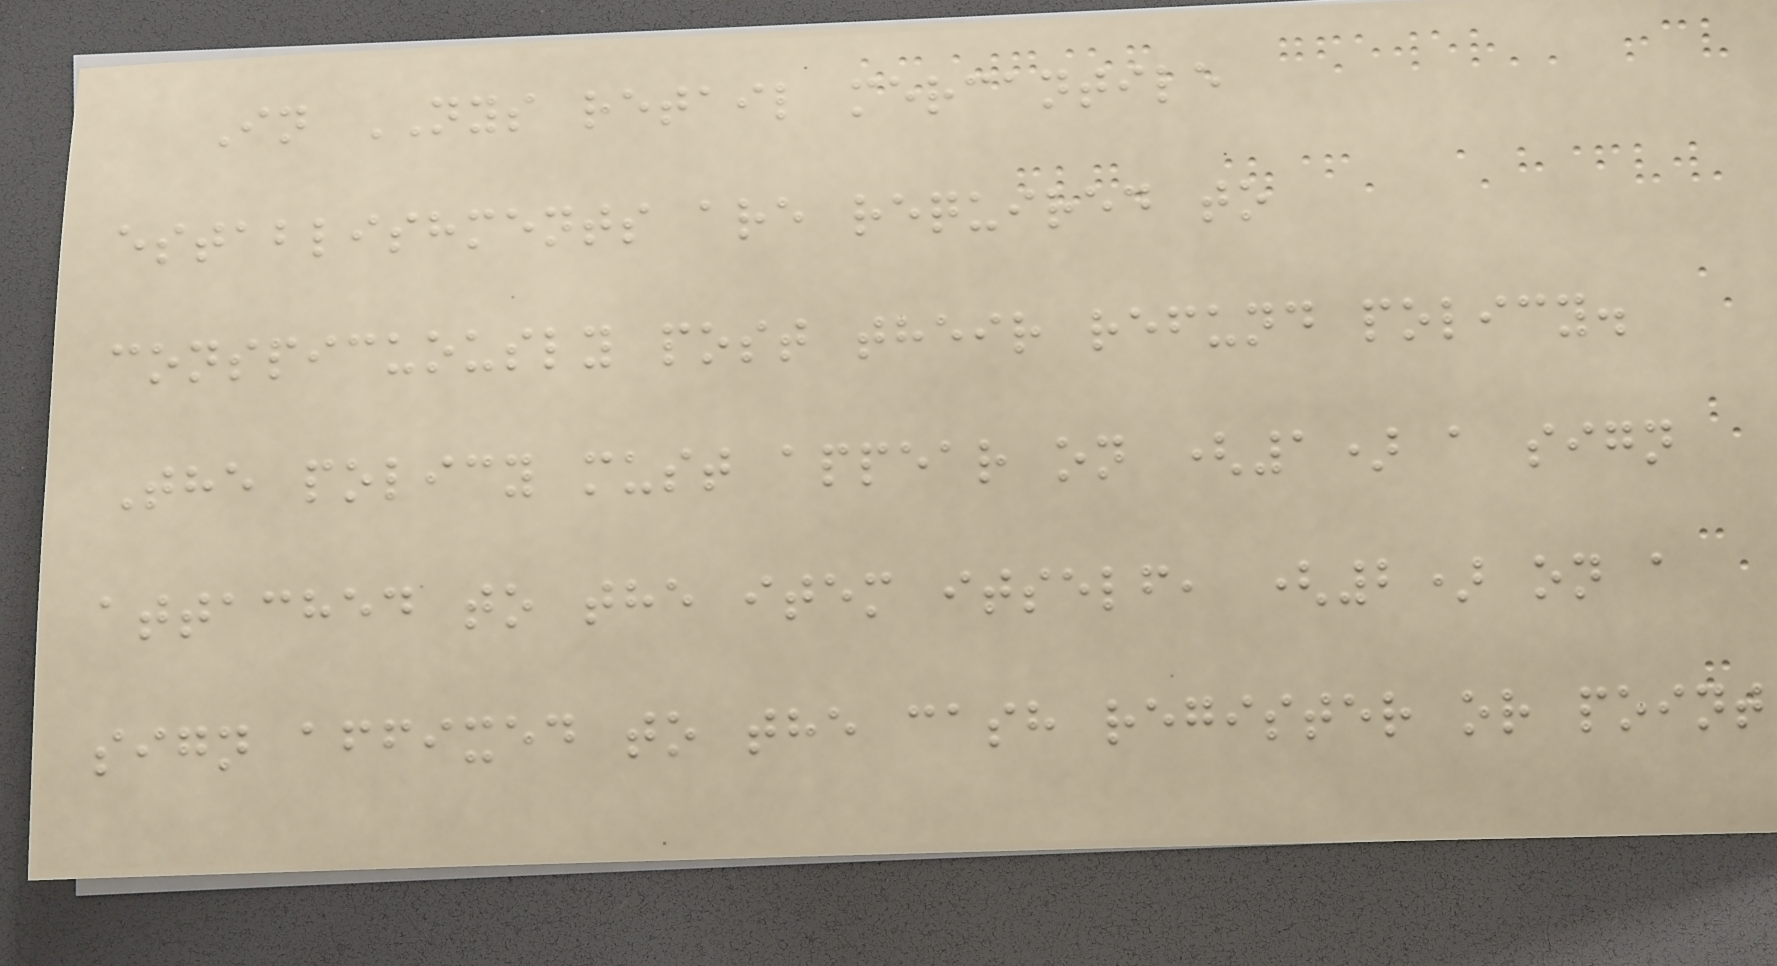In NYS retail mercantile
establishments are required to
conspicuously post their refund policy.
The policy must appear on (1) a sign
attached to the item itself, (2) on a
sign affixed to the cash register or point
